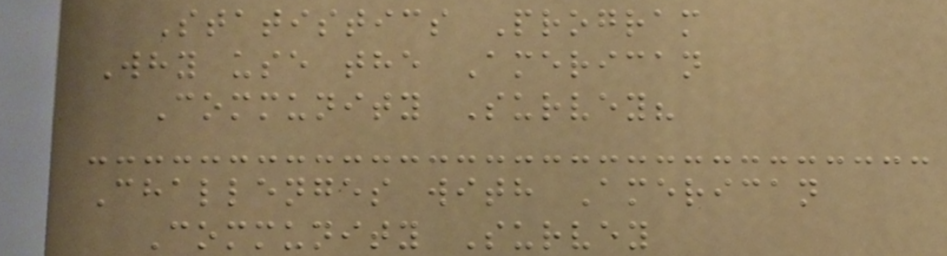Statistics Program
Why use the American
Community Survey?
Challenges with American
Community Survey
